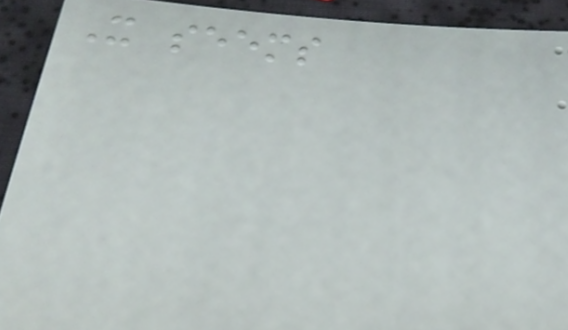It seems
